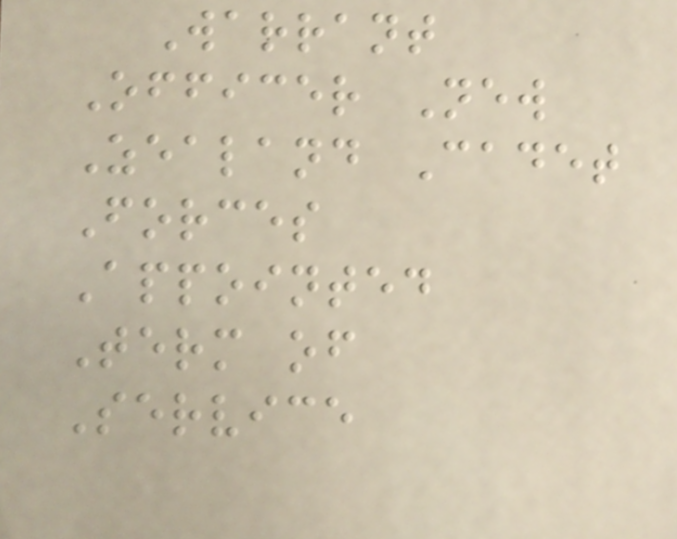Warrant
Officer New
Zealand Cadet
Forces
Appointed
Term of
Service
